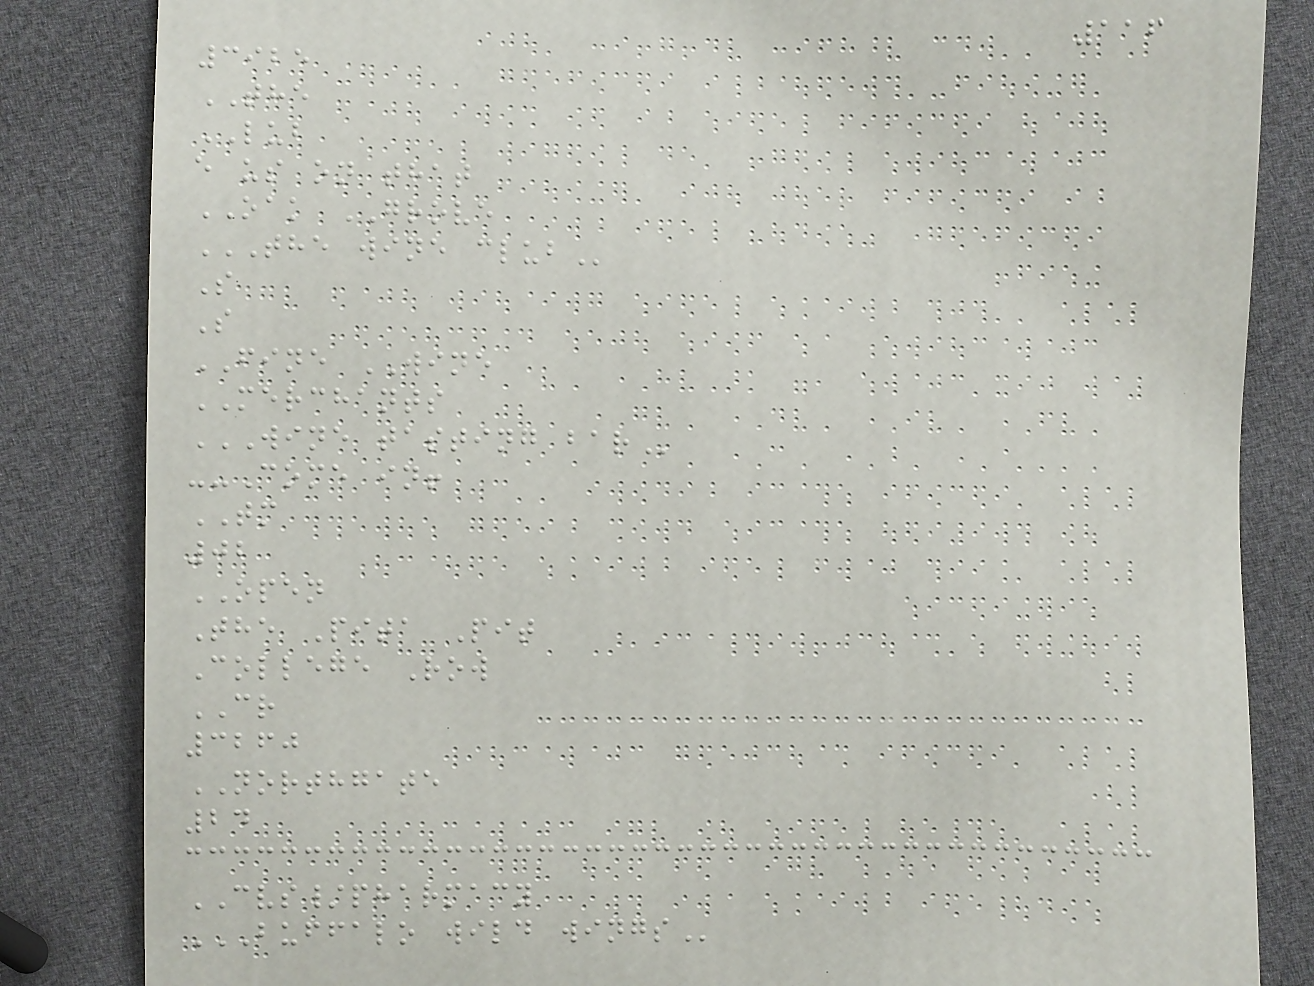116
3925
THE
LUB
e us on that
OAK GROVE
THE WINE CLUB
S
S
FINE WINE
MERCHANTS
WINE TASTING BAR
--Come in!
TM
02
OPEN
The Pita Pit
College Row
CR
3260
NORTHGATE
24
CVS/pharmacy
BUFFALO WILD WINGS
